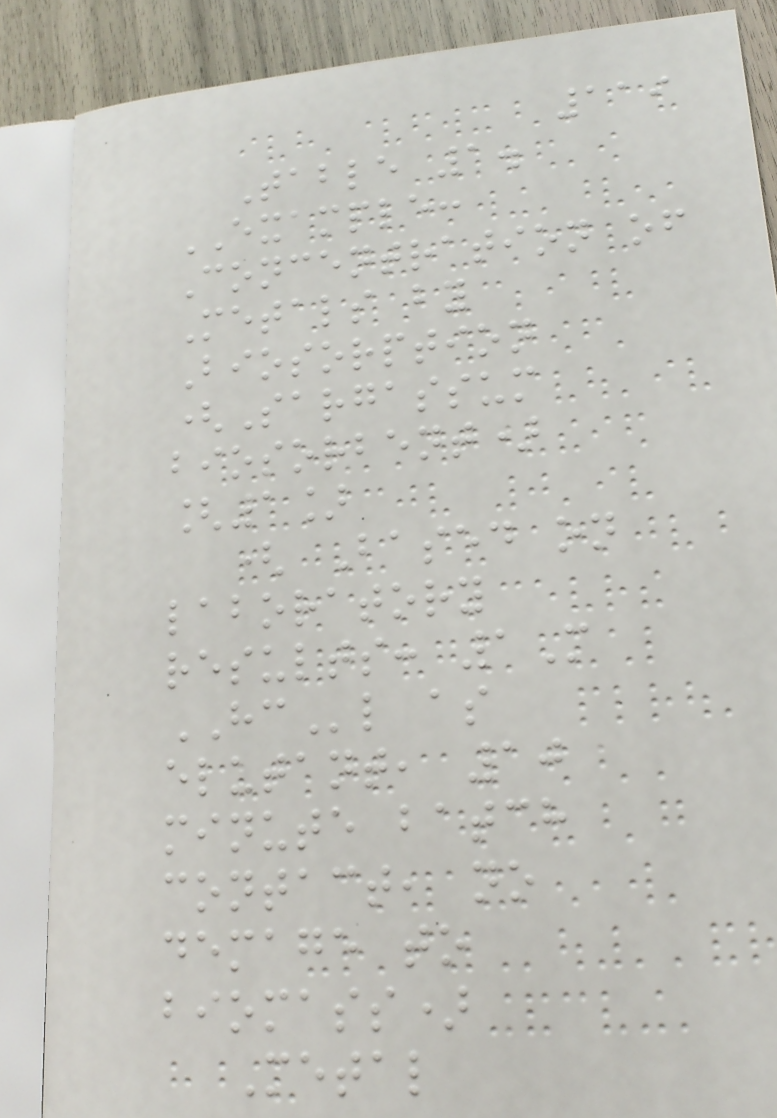119
Table 1.
EXAMPLE:
Concentration of
Metals by
Biosorption
(Sargassum
biosorbent)
[1]
( Based on
laboratory
results: 1M
HCl as
elutant, 10
minute batch
contact, no
demage to
biomass)
Metal
